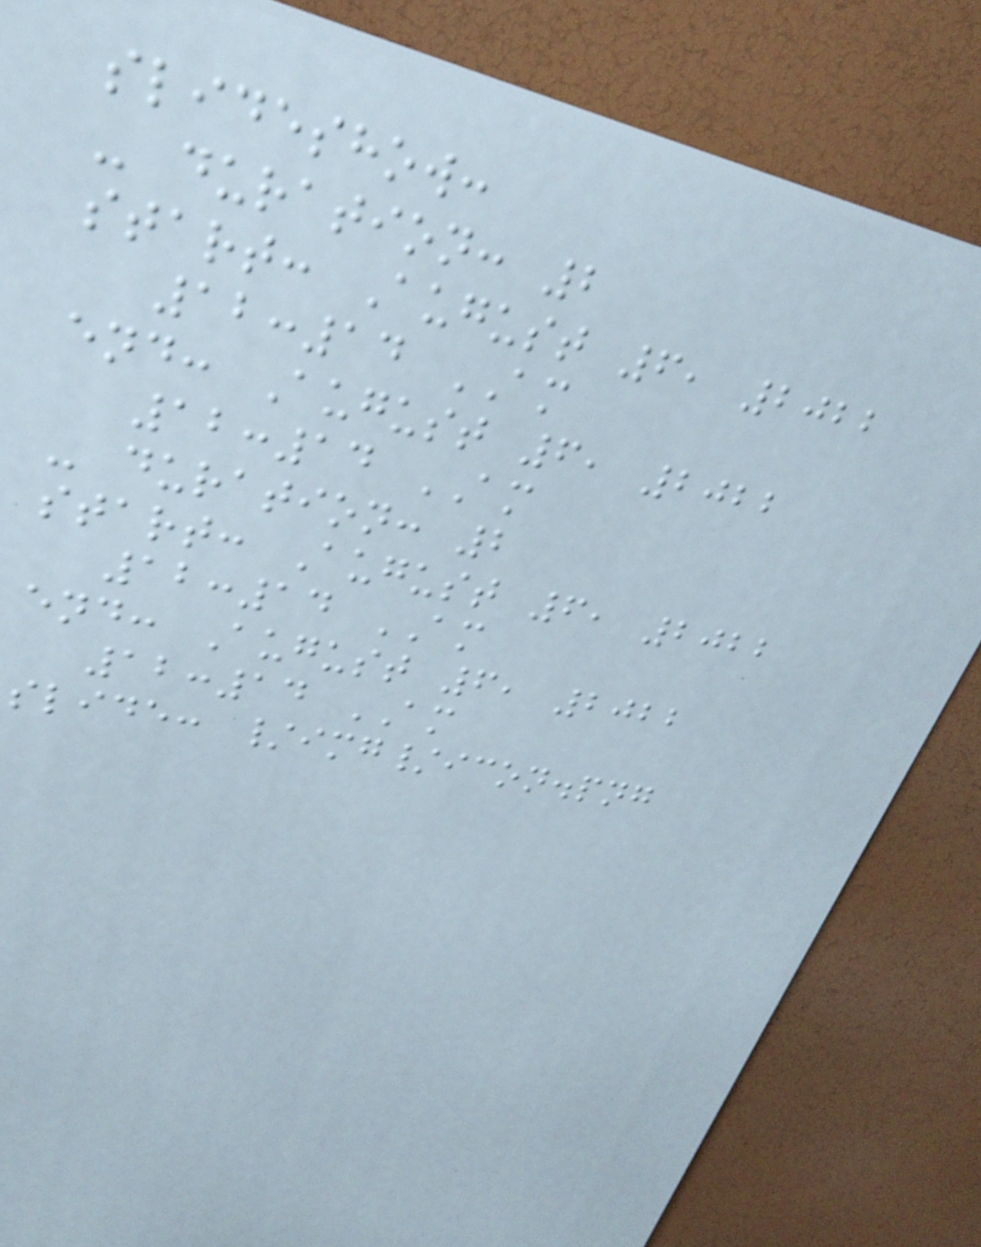slideshow:
- duration: 2
start: August 6, 2022
12:14 AM
end: August 6, 2022
12:14 AM
- duration: 2
start: August 6, 2022
12:14 AM
end: August 6, 2022
12:14 AM
slide: /img/icon.png
